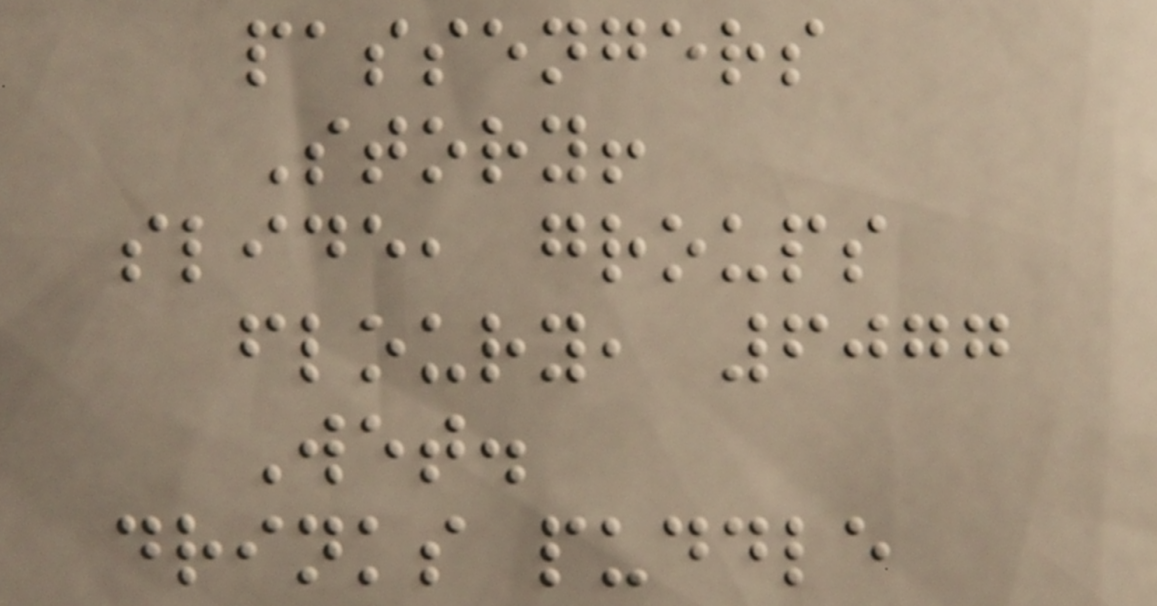passengers
Story!
slide, groups
floury, 6077
Wet.
drinks puddle
